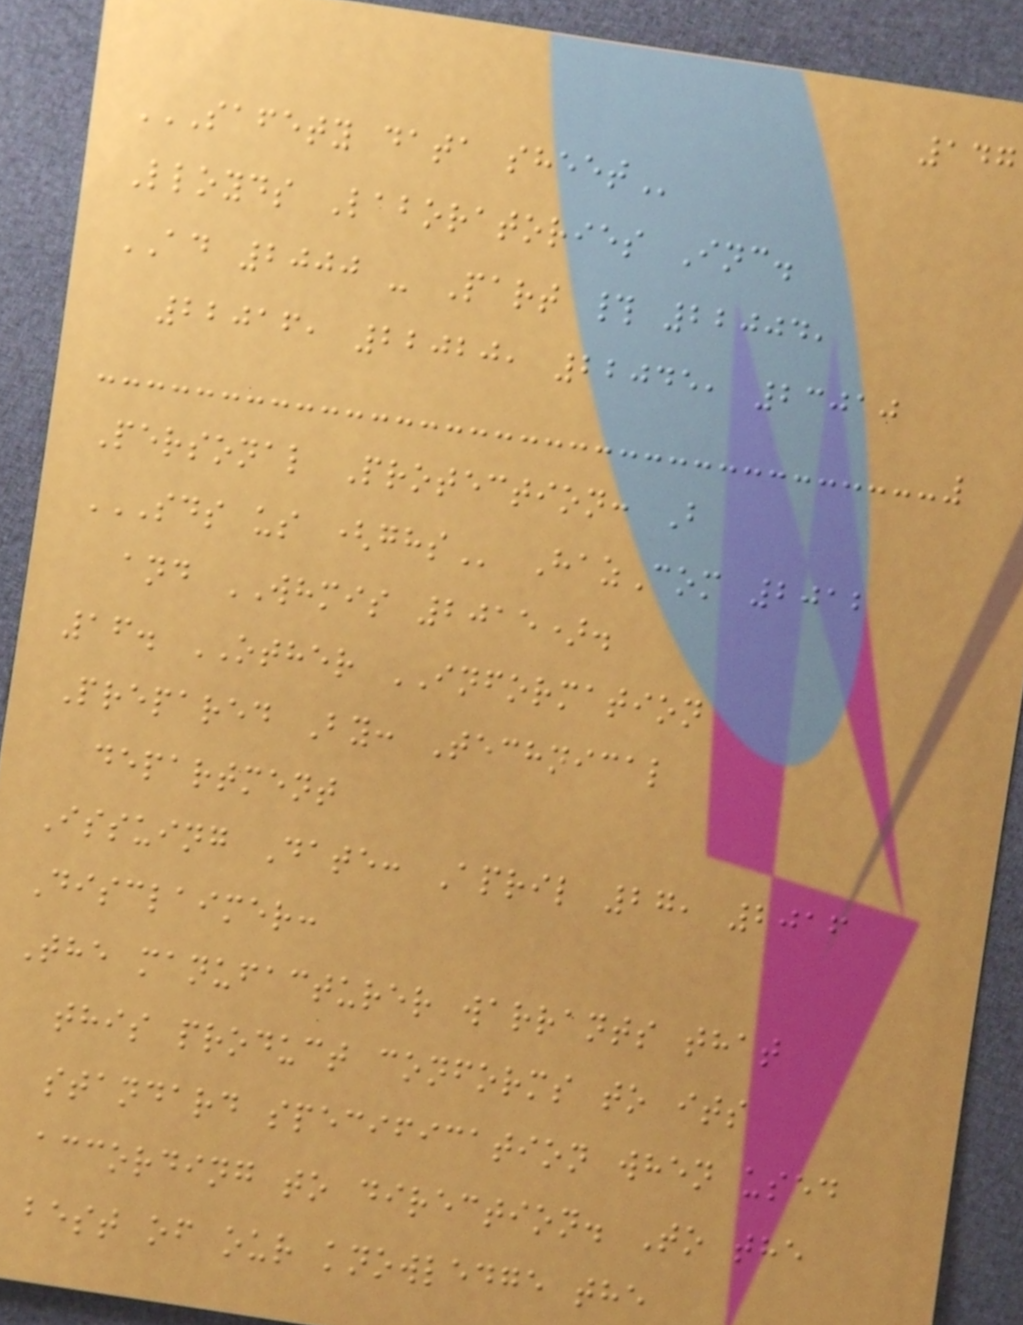147
SAFETY DATA SHEET
Lloyds Laboratories Inc.
AD 2000 - Part # 22004,
22016, 22020, 22045, 23010
Personal Protection: B
SDS US (GHS HazCom 2012
and WHMIS 2015).
16. OTHER INFORMATION
Prepared By: Technical
department
Issuing Date: April 27, 2016
Disclaimer:
The manufacturer warrants that
this product conforms to its
standard specification when used
according to direction. To the
best of our knowledge the
